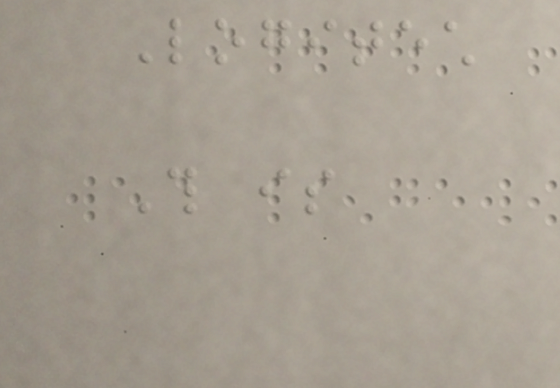Logitech
This is
